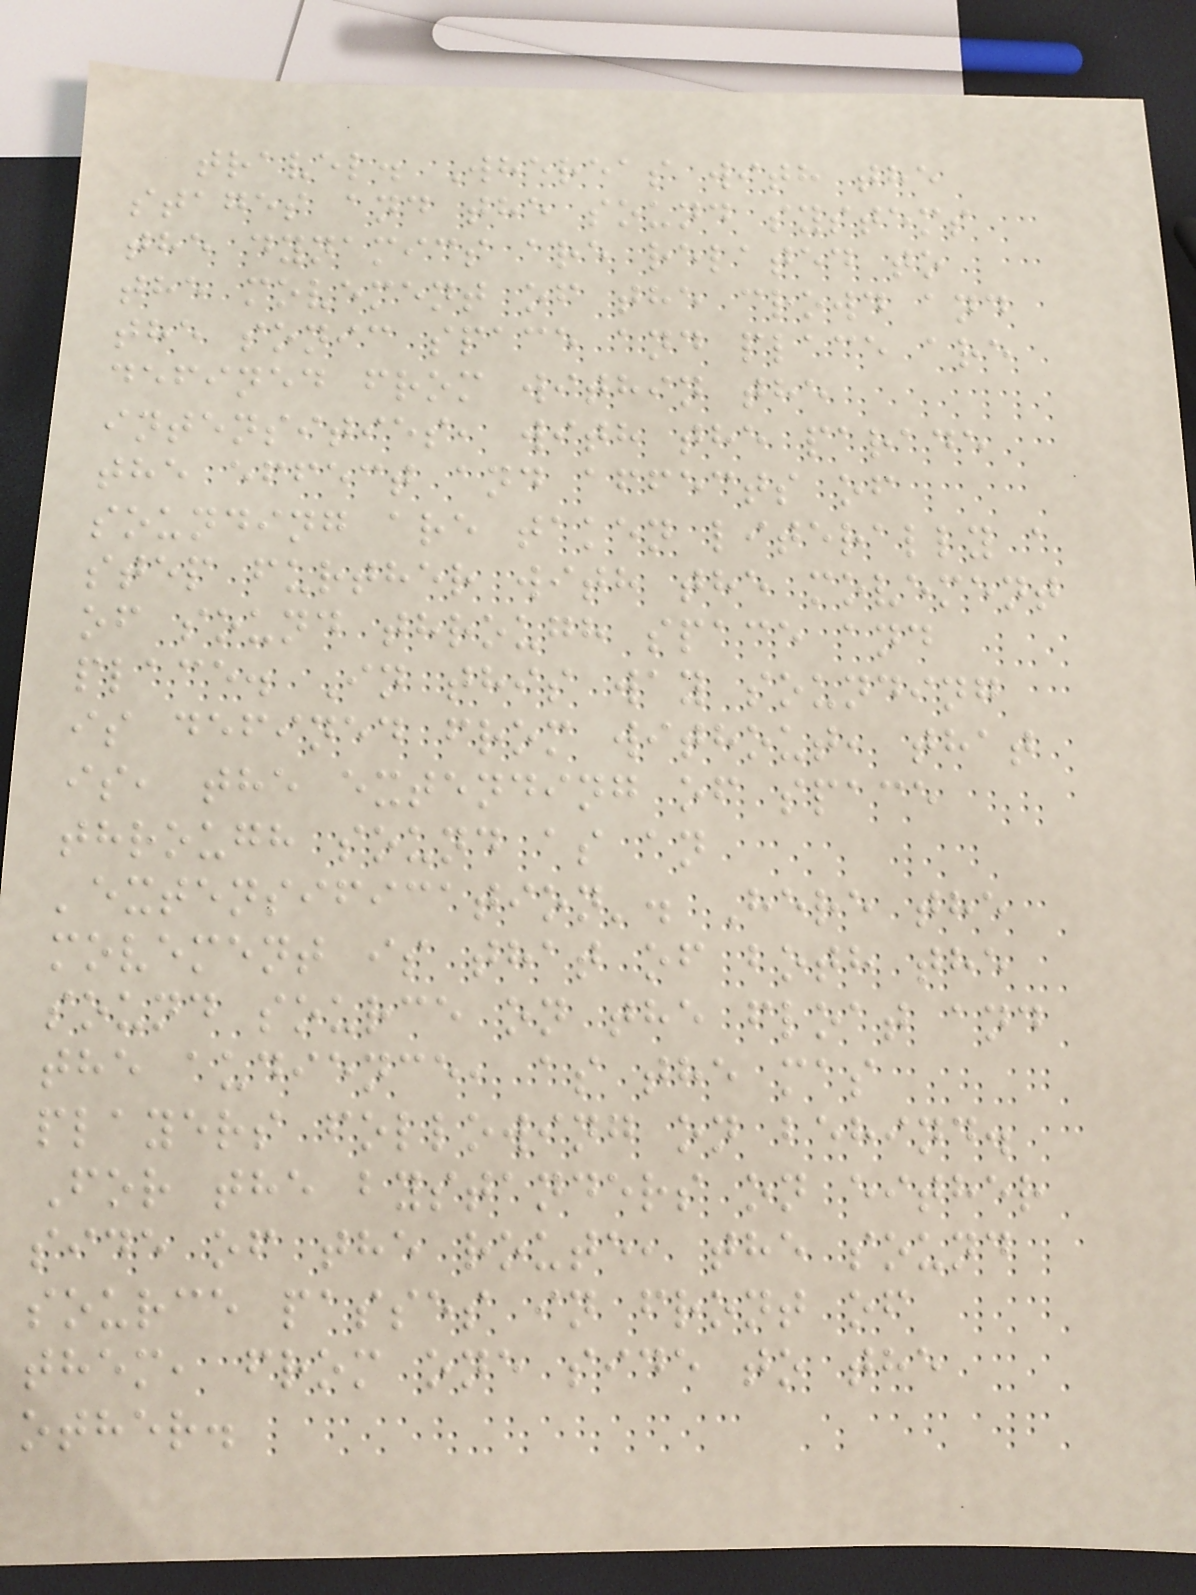travel. Whereas with the
stages and the sound systems
the dynamics are related to
the movement of the crowd and
the sonic space and place are
defined from within the
intensities, with the parade
the effect and affects of
sounding are taken literally a
step further with the movement
of sound through space and
place. In this way sounding
is defined from without, that
is, the extending of space
through sound as an
'extensification'. Here the
movement is that of both the
sound source on the float and
the audience, as the mas
players following on behind.
For the bystanders on either
side of the route, the sound
source passes in front of
them, from one side to the
other.
